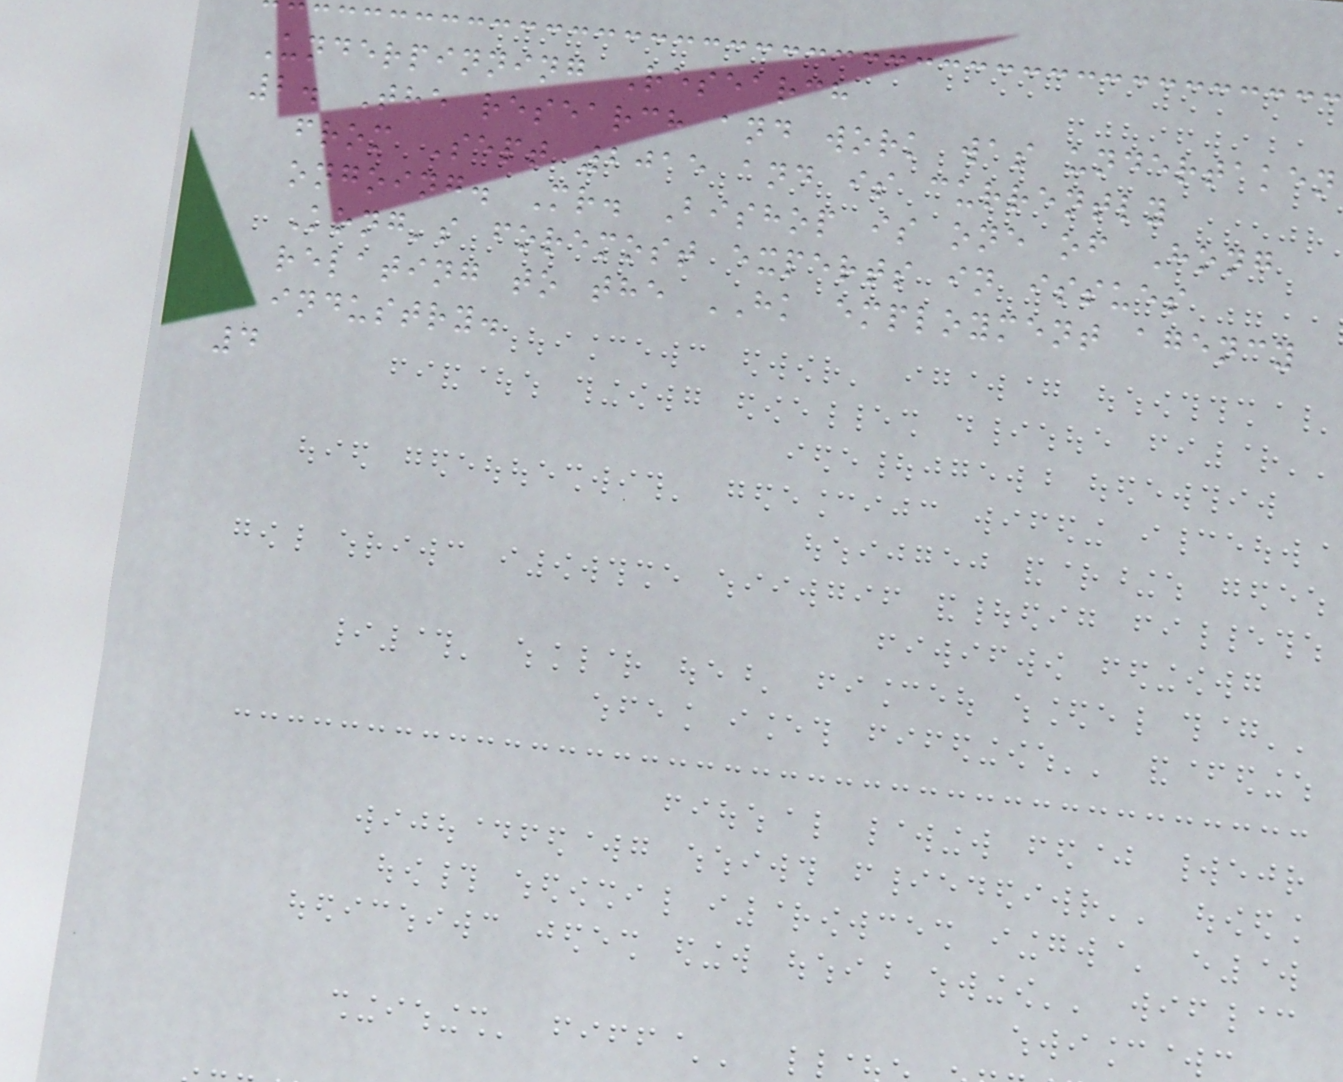Underpinning Research
2. The research and work was undertaken
from Sept 2015 and is currently
ongoing. Mr. Bishop is one of Hong
Kong's foremost experts in issues
relating to the HK employment agency
industry.
4
